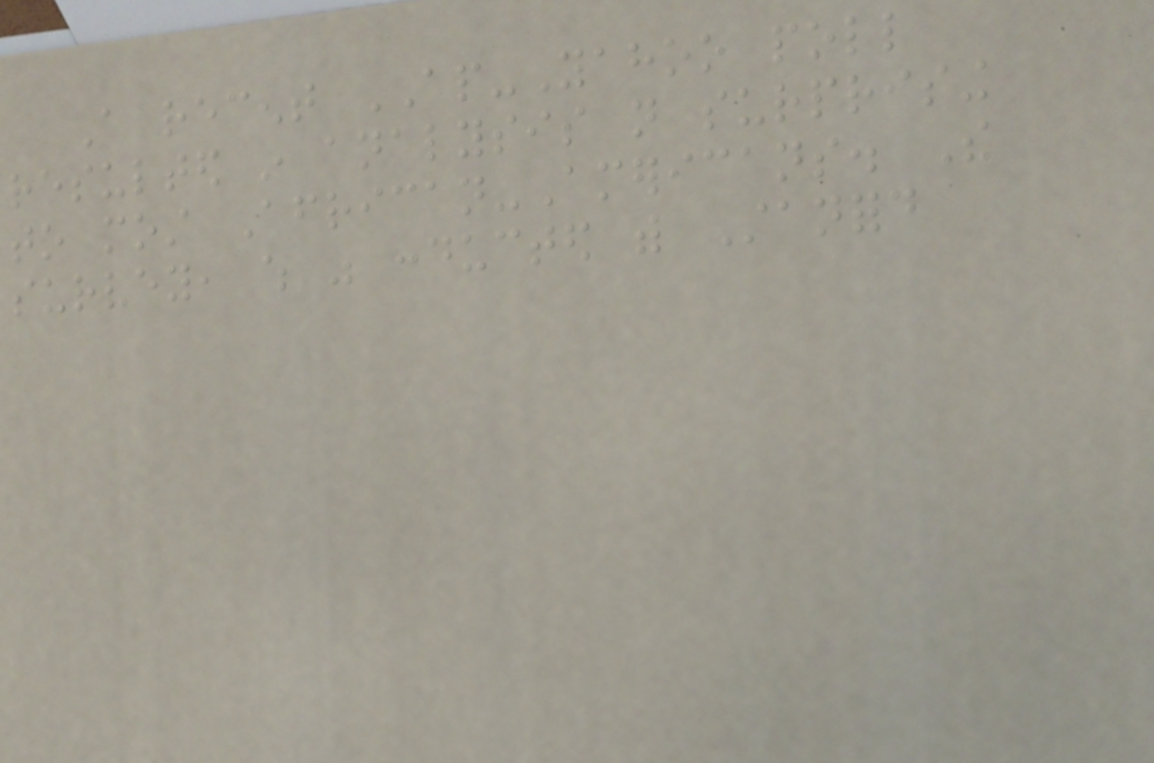A recent AP-Yahoo poll
resulted in analysis not surprising
to most African-Americans. The
survey, which was conducted with Stanford
